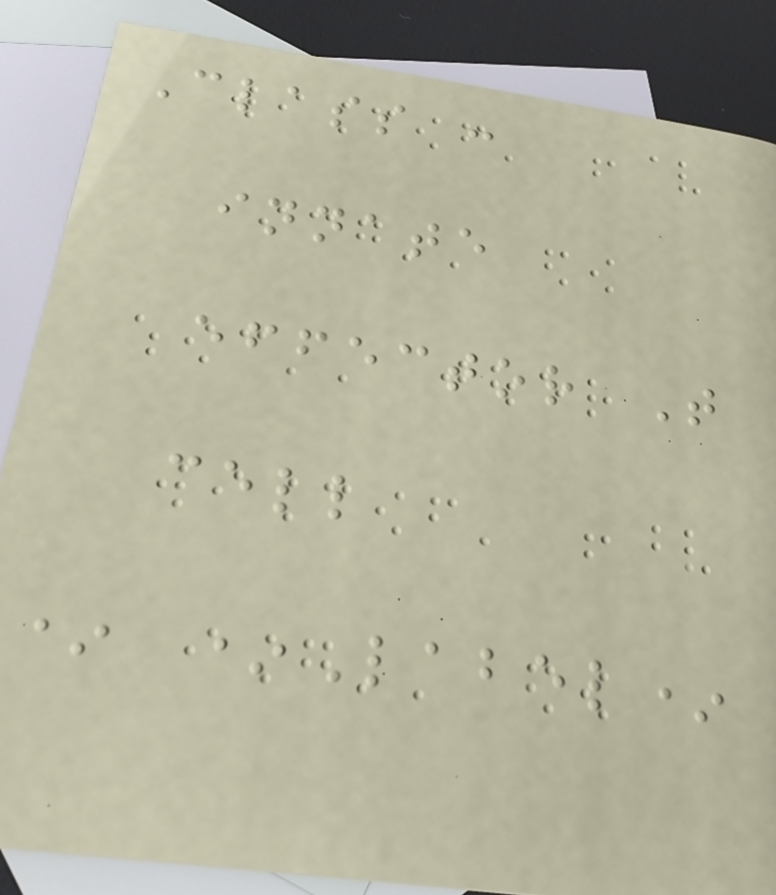Class :
innate
effector T
cell
* *Label*
